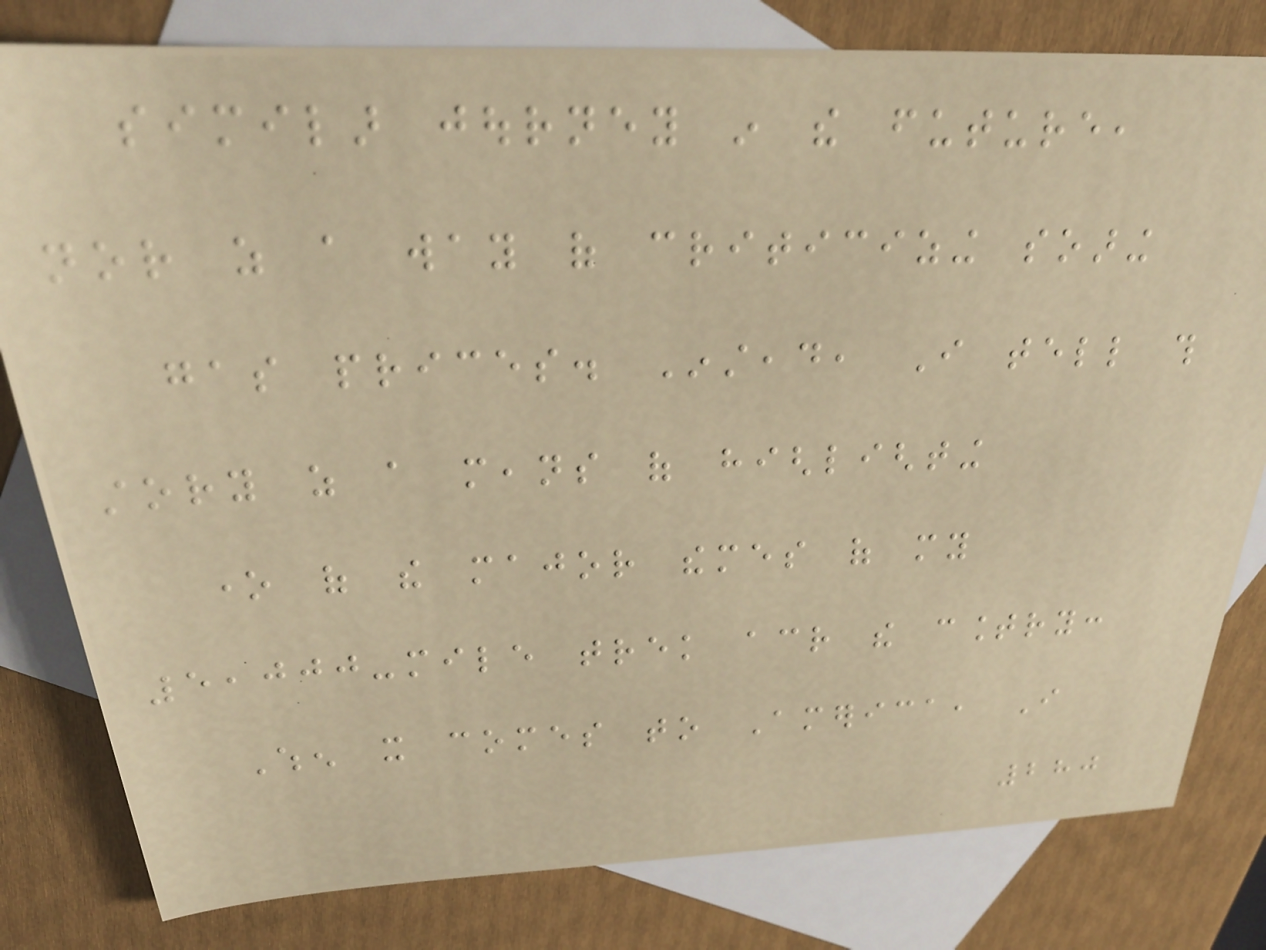similar journey in the future,
nor as a way of criticizing soaring
gas prices. Instead, I tell this
story as a means of highlighting
one of the major themes of my
5,000-mile trek across the country:
When it comes to America, I
280
